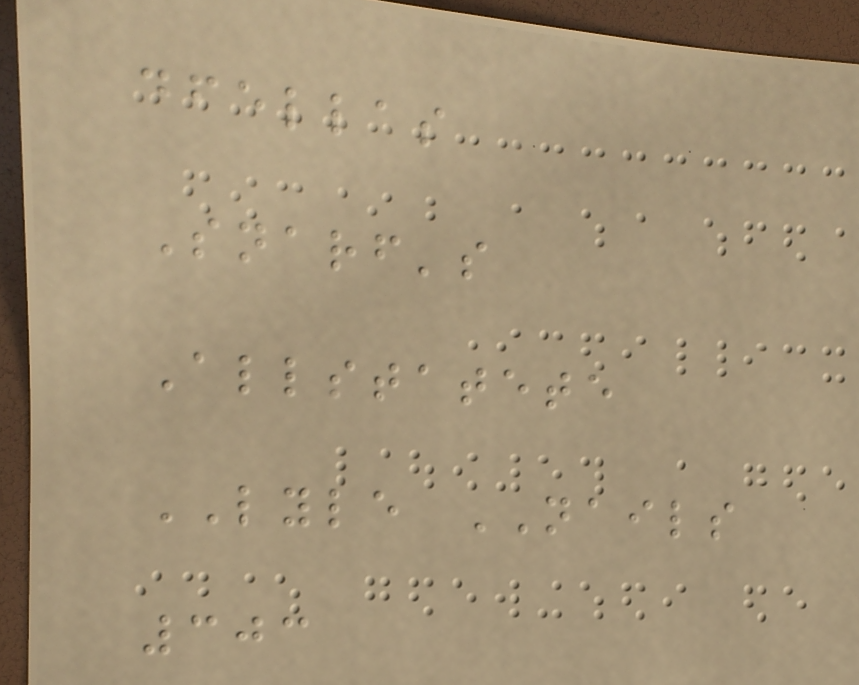dfellas
Snarf's
Allstatete
LYLE NAILS
303
